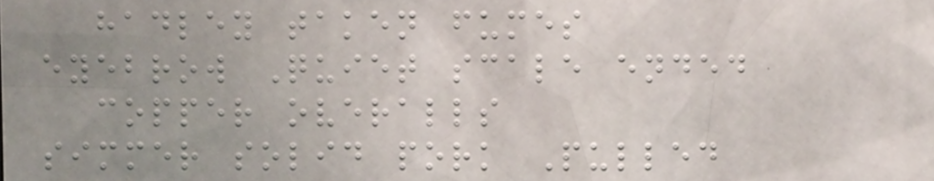hadley taken fumes
eyebrow Quiet scale ended
copper overalls
simmer solid pork Pulled
